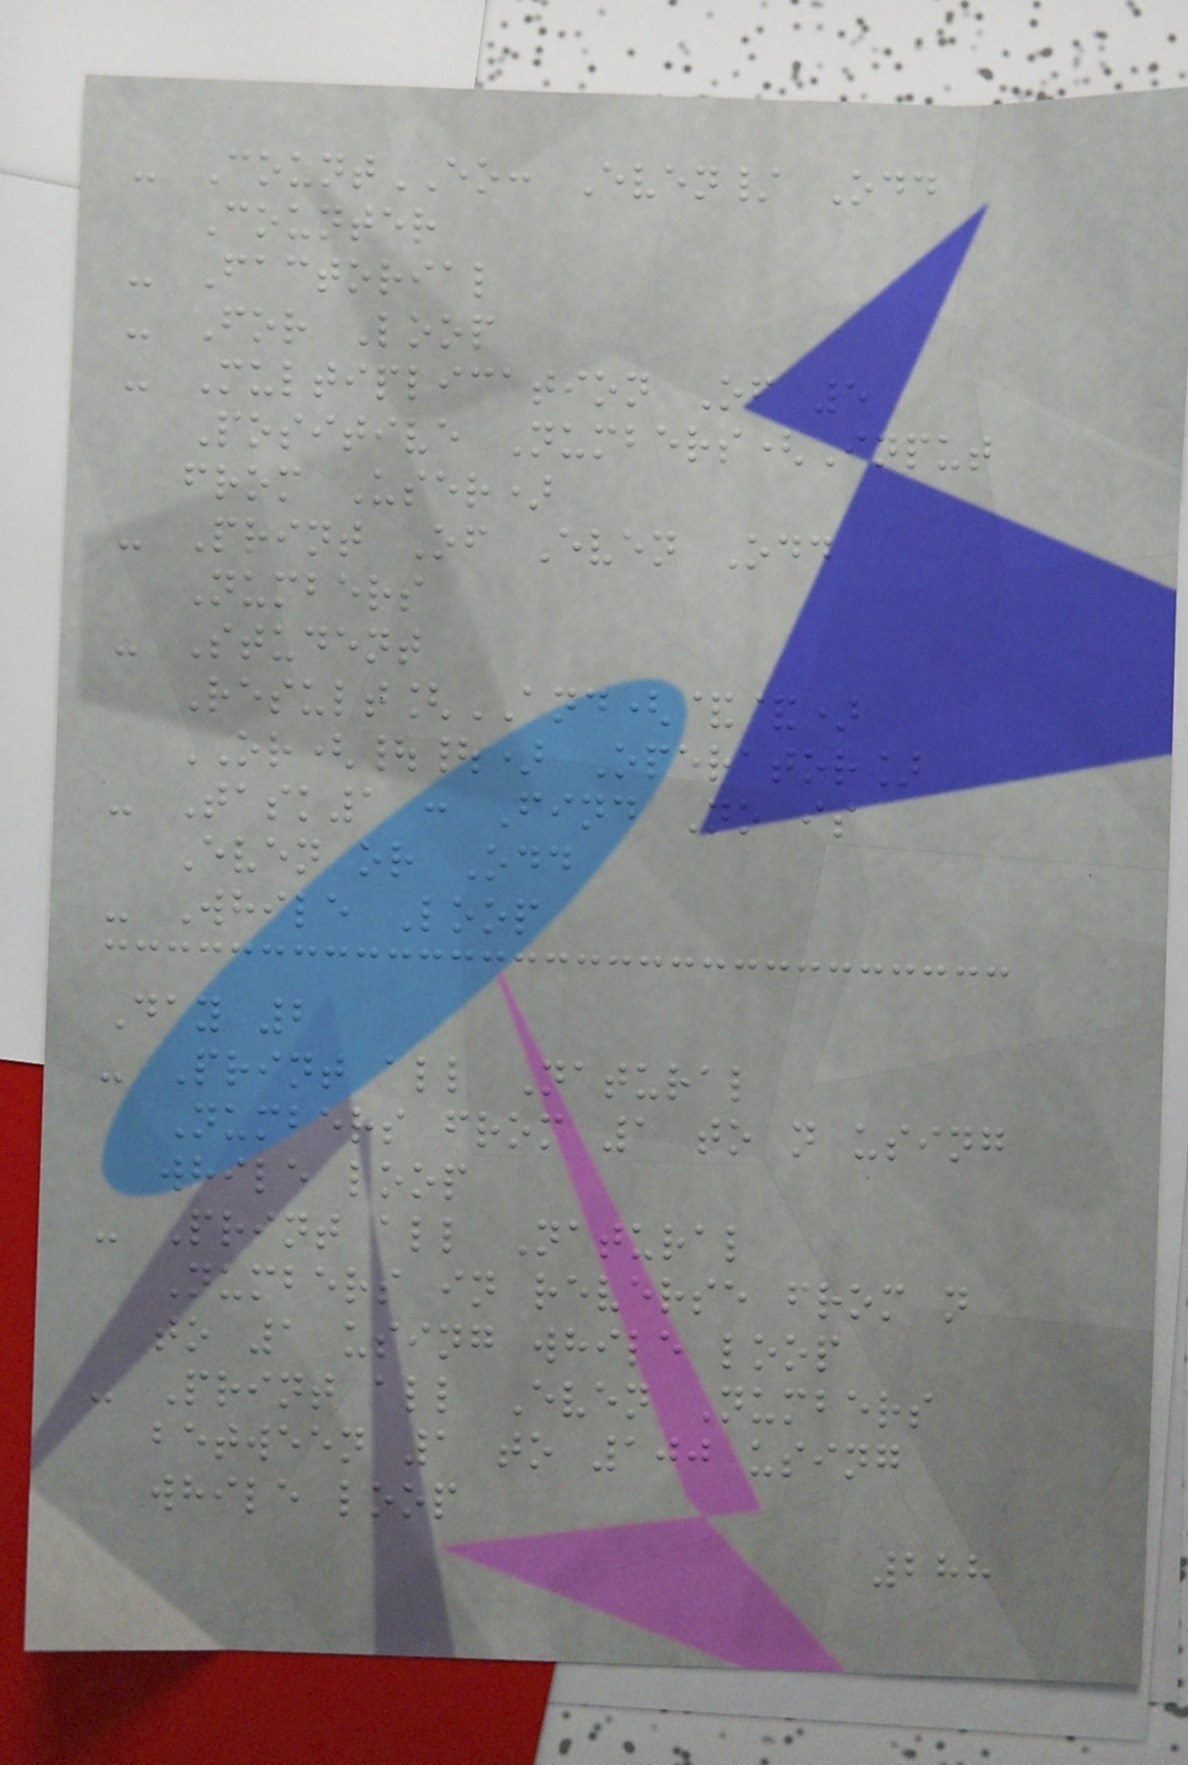- CountEO: Even/ Odd
Counter
- Factorial
- For Loop
- Multiplication Of 5
Positive Numbers(Input
from User)
- Print Of Even Odd
Numbers
- Student
Result[AND(&&)
OR(||) Operator]
- Task1 : Find No is
Even or Odd
- While Loop
Day 2
- Print all Natural
Numbers from 1 to n using
while loop
- Print all Natural
Numbers in reverse from n
to 1 using while loop
- Print all Even Numbers
between 1 to 100 using
while loop
288
